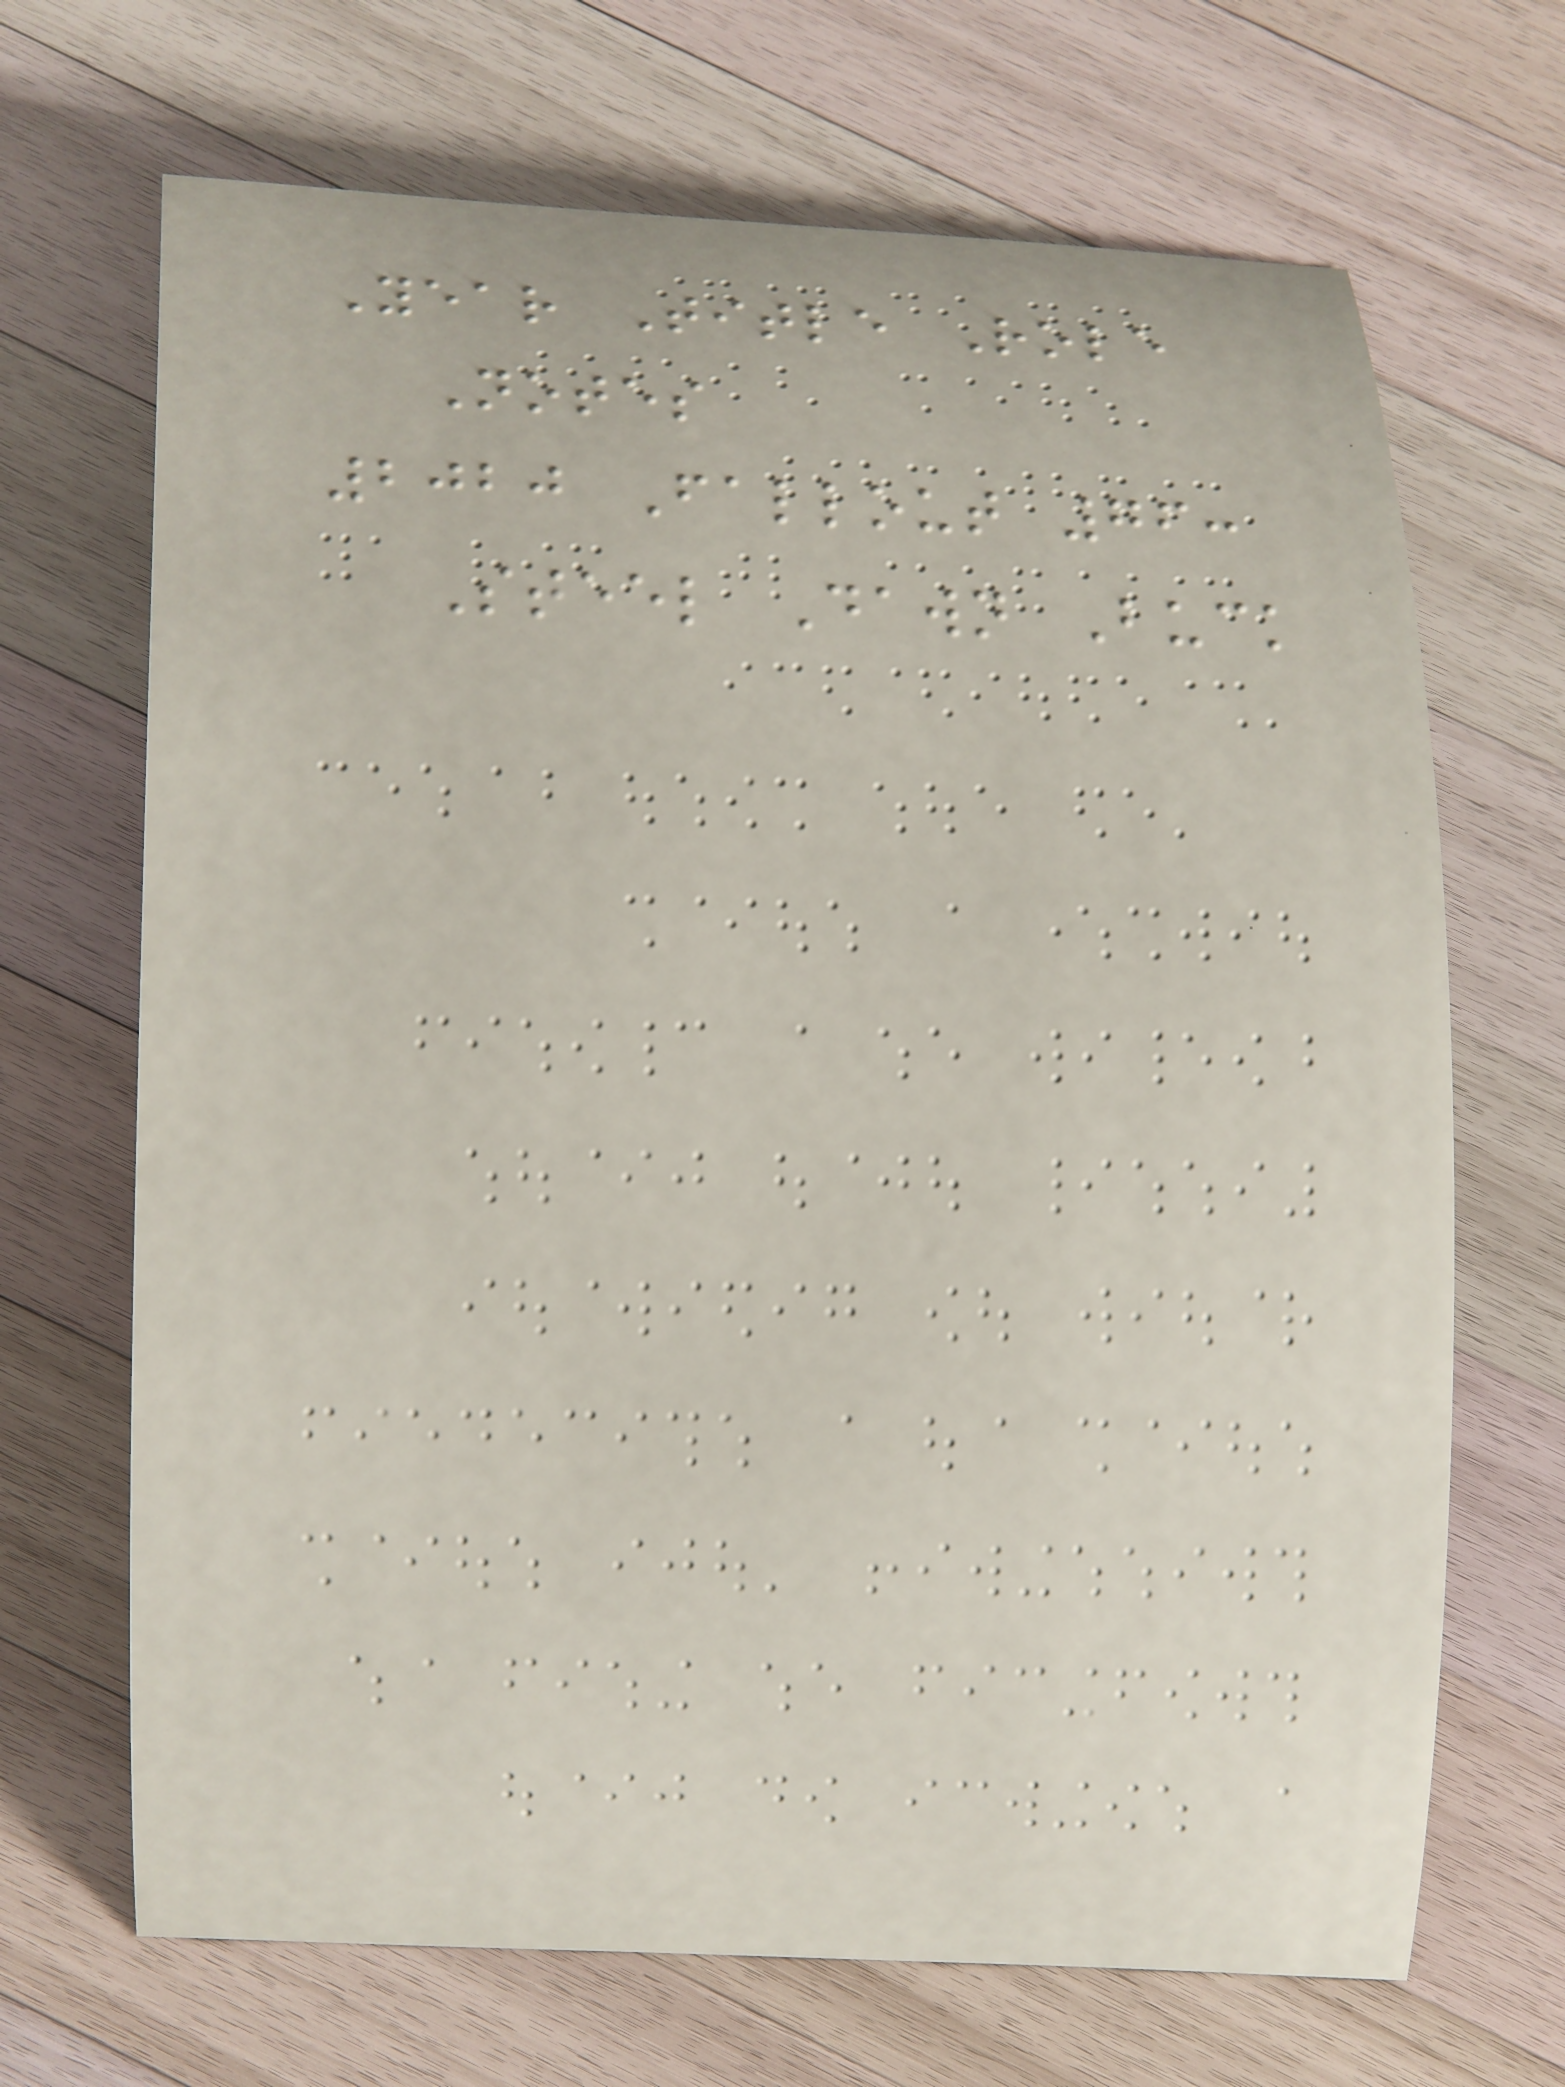Year Title Role
Notes
2020 Fallout 76:
Steel Dawn Buck
